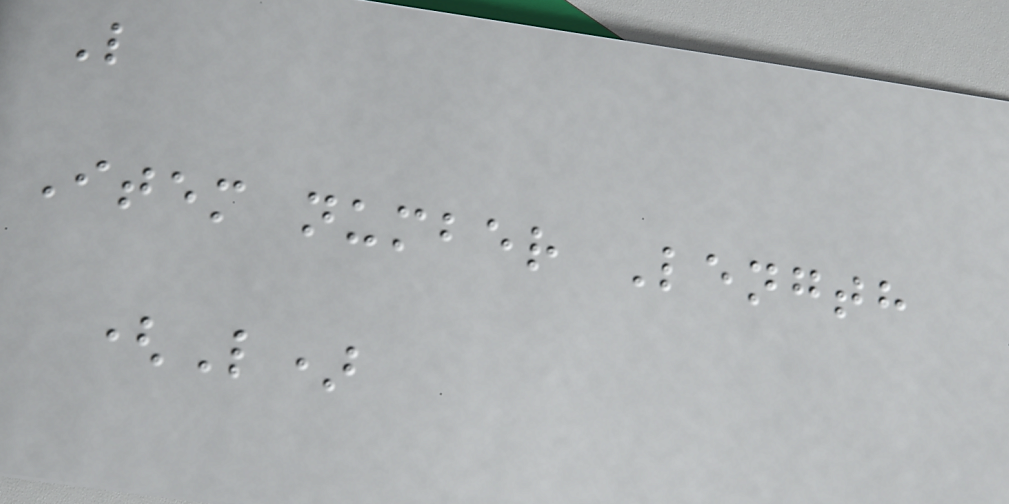L
Item number Length
(L)
